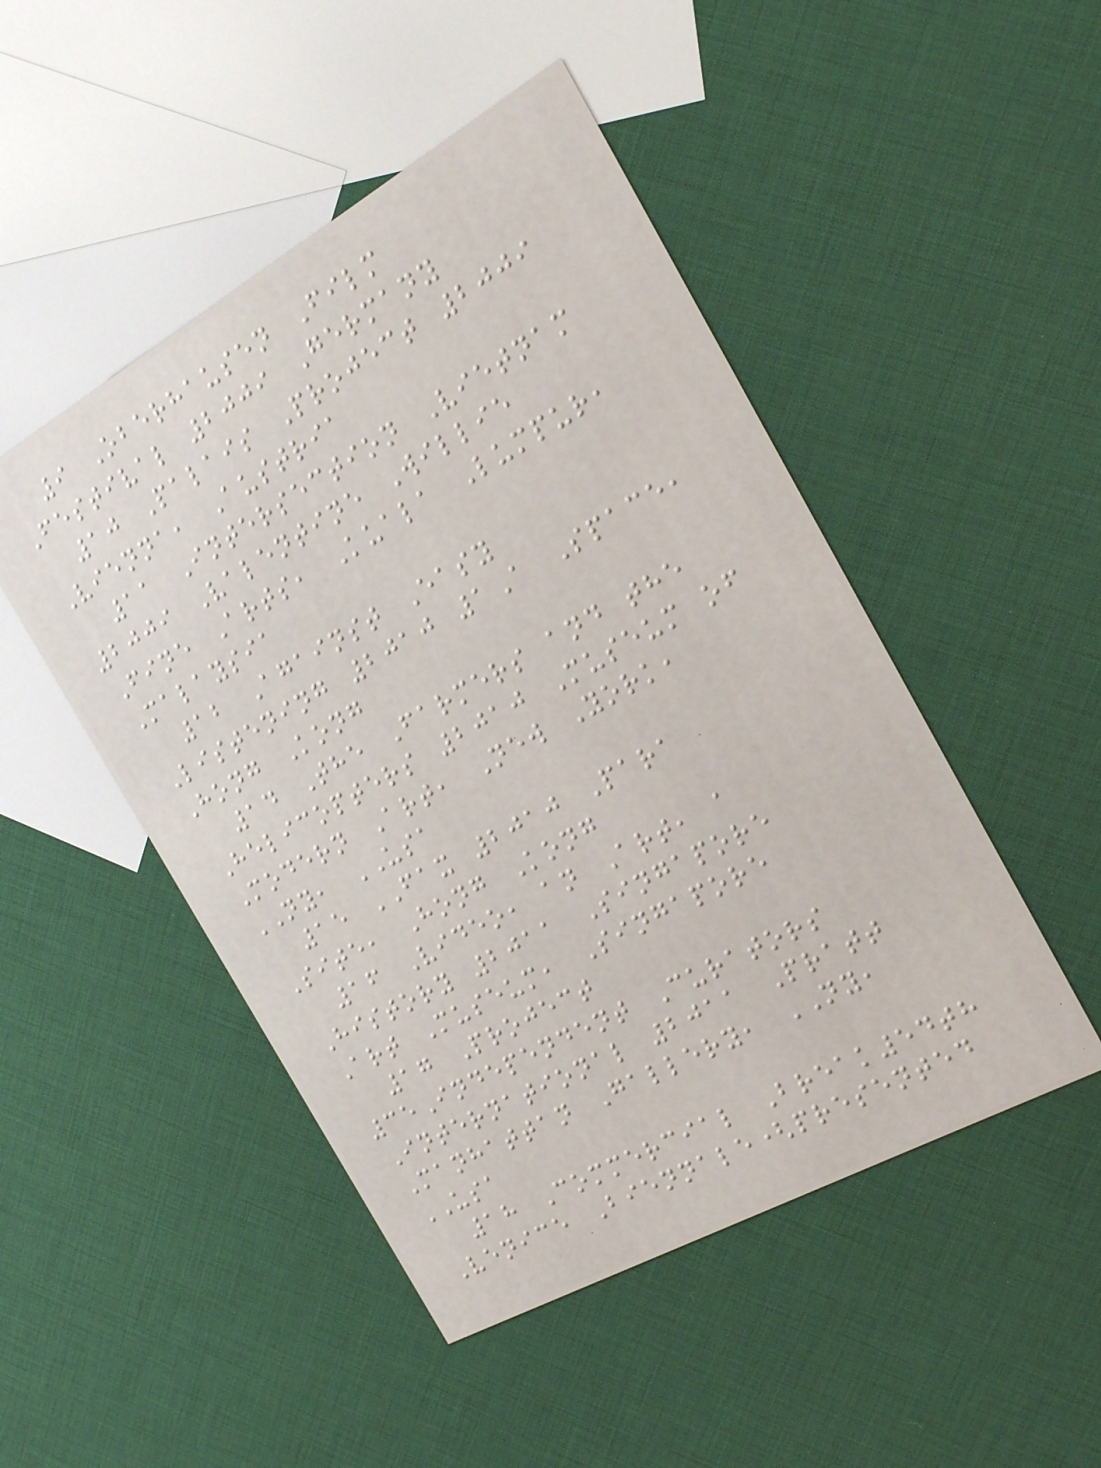9 Oberhausen Film
Festival 2009 Germany
10 Palais Project 2009
Vienna, Austria
11 Intersection Vietnam
2009 Valentine Willie
Fine Arts, Kuala Lumpur,
Malaysia
12 Against Easy
Listening 2010 1A Space,
Hong Kong
14 The Farmers and the
Helicopters 2010 Museum of
Modern Art, New York,
NY, USA
15 FAX 2010 Para
Site, Hong Kong
16 Video, an Art, a
History 2011 Singapore
Art Museum, Singapore
17 Project
35Independent Curators
International 2011 Pratt
Manhattan Gallery, NY,
USA
18 Commercial Break54th
Venice Biennale(presented
